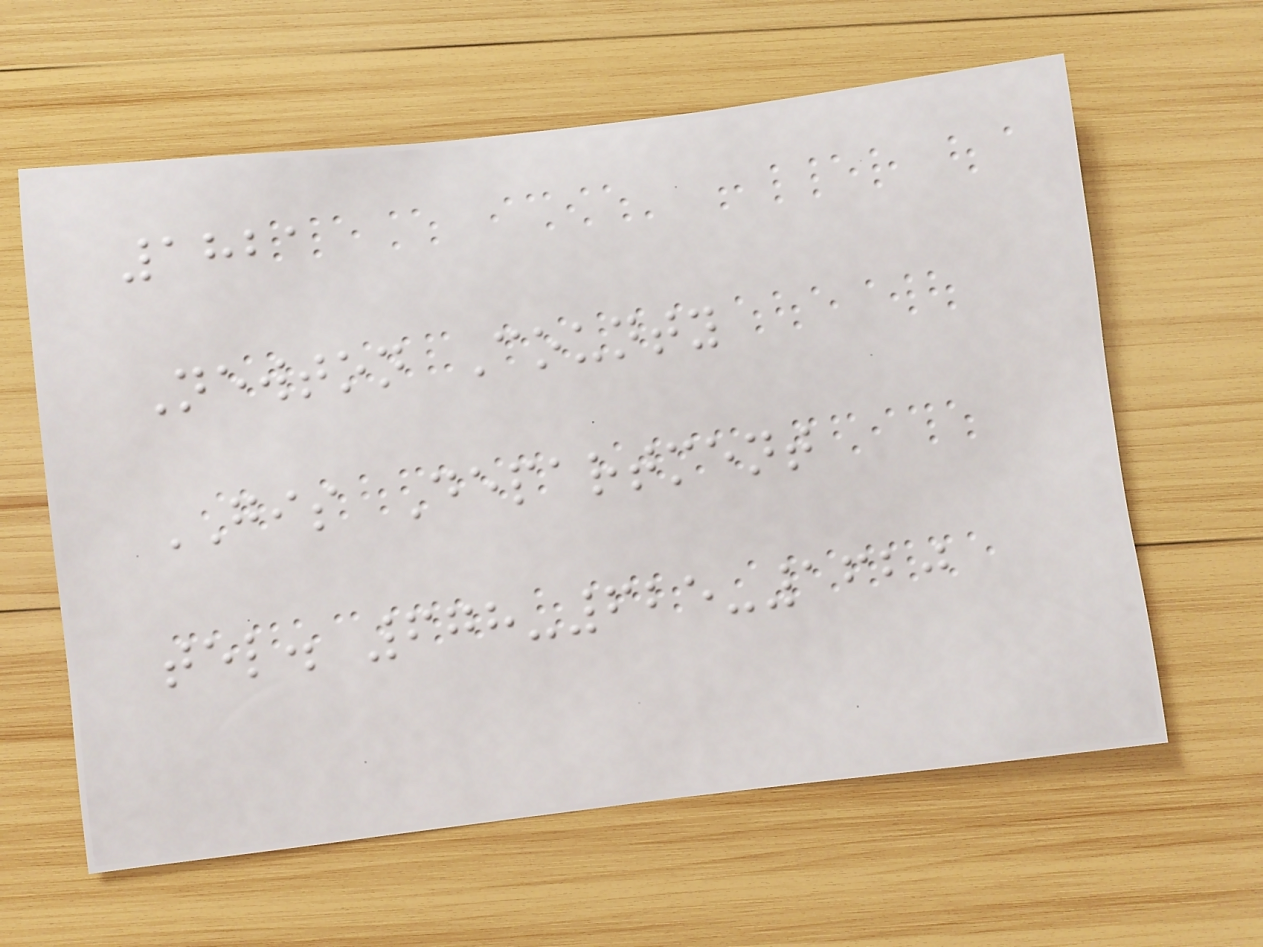1821
Newton County
GIS Department
tel. 678-625-1620
